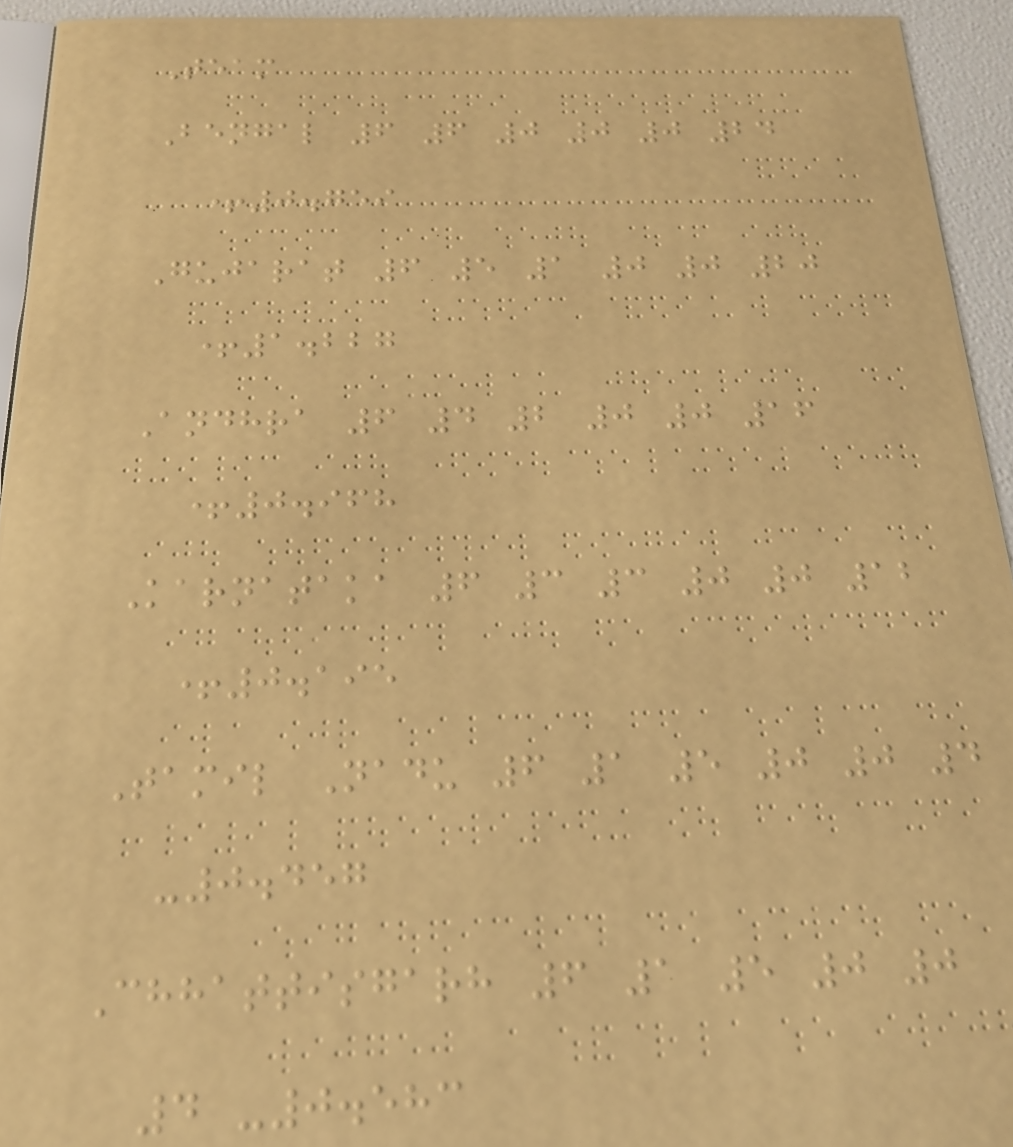Team
Bengal 6 6 0 0 0 24
+0.759
Gujarat 6 5 1 0 0 20
+1.227
Andhra 6 4 2 0 0 16
+0.968
Karnataka 6 3 3 0 0 12
+0.195
Tamil Nadu 6 1 5 0 0 4
-0.457
Chhattisgarh 6 1 5 0 0
4 -0.583
